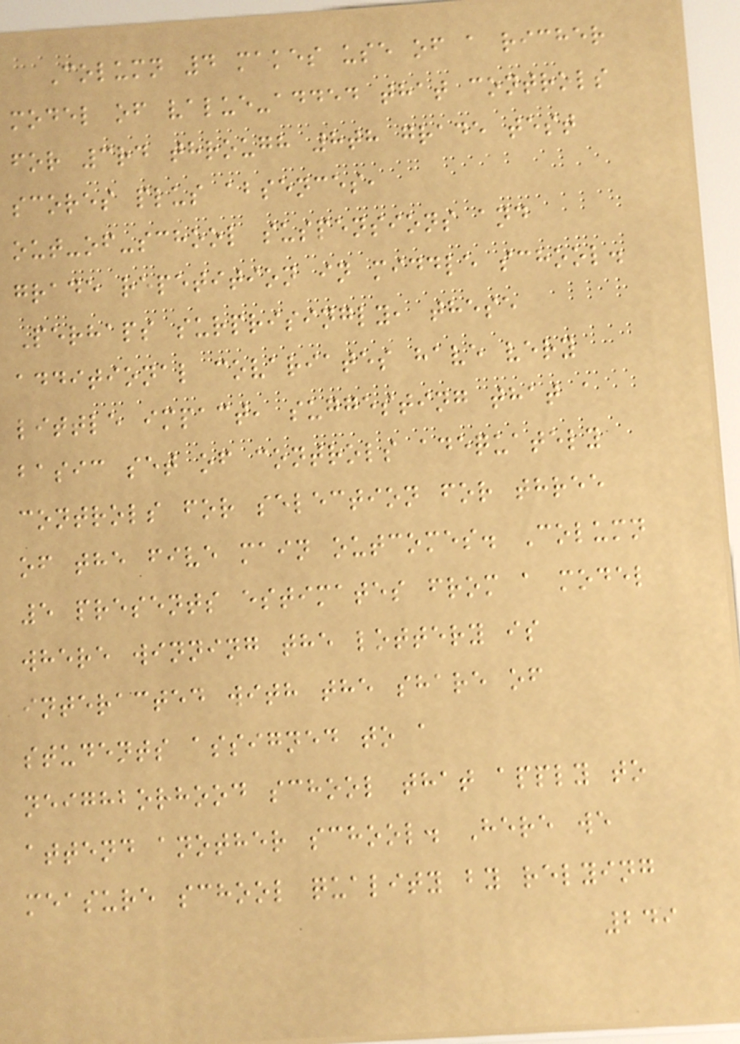Column 4 makes use of a richer
model of value-added that controls
for 3rd through 8th grade test
scores plus absences,
out-of-school suspensions and
grade repetition in middle school.
Perhaps surprisingly, these
additional covariates have very
little impact, suggesting that a
basic set of controls adequately
controls for selection for three
of the five main outcomes. Column
5 presents estimates from a model
where winning the lottery is
interacted with the share of
students assigned to a
neighborhood school that apply to
attend another school. Here we
measure school quality by relying
249
